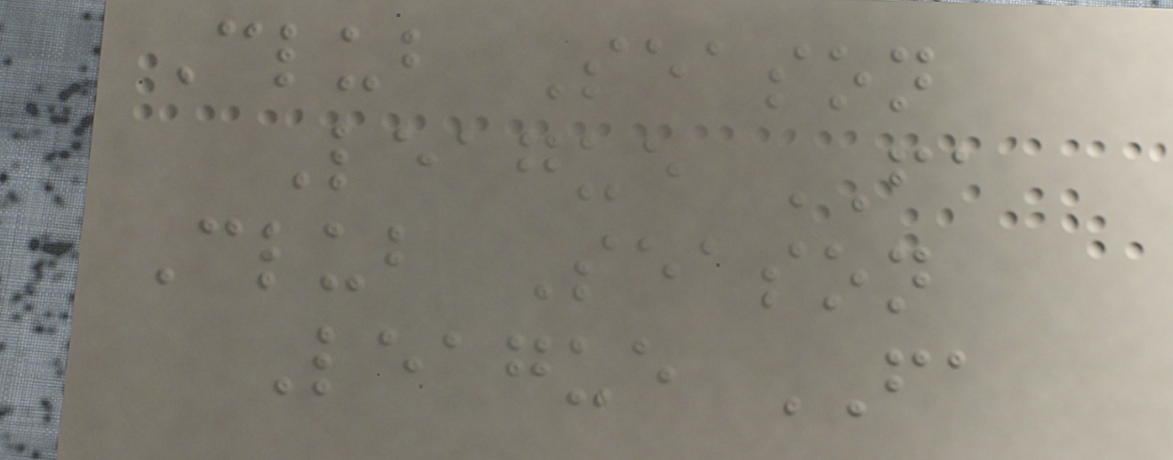Club Season
League FA
Club Season
League FA
